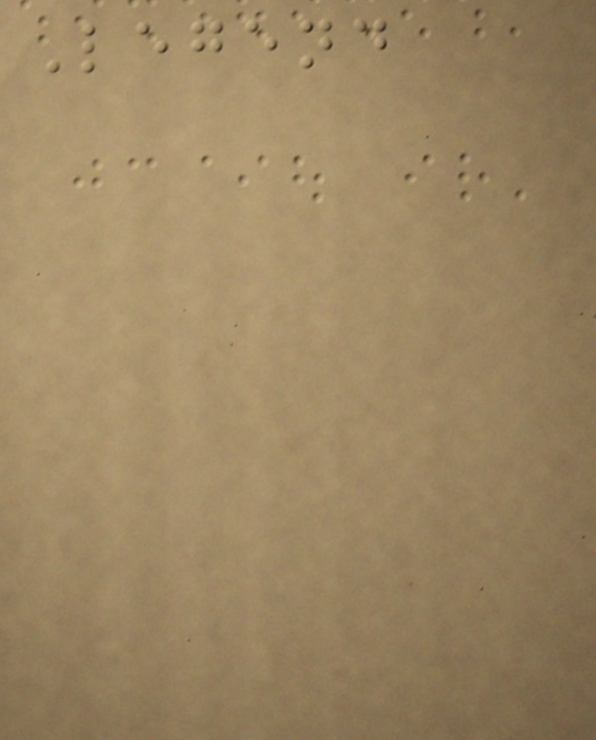Legend
